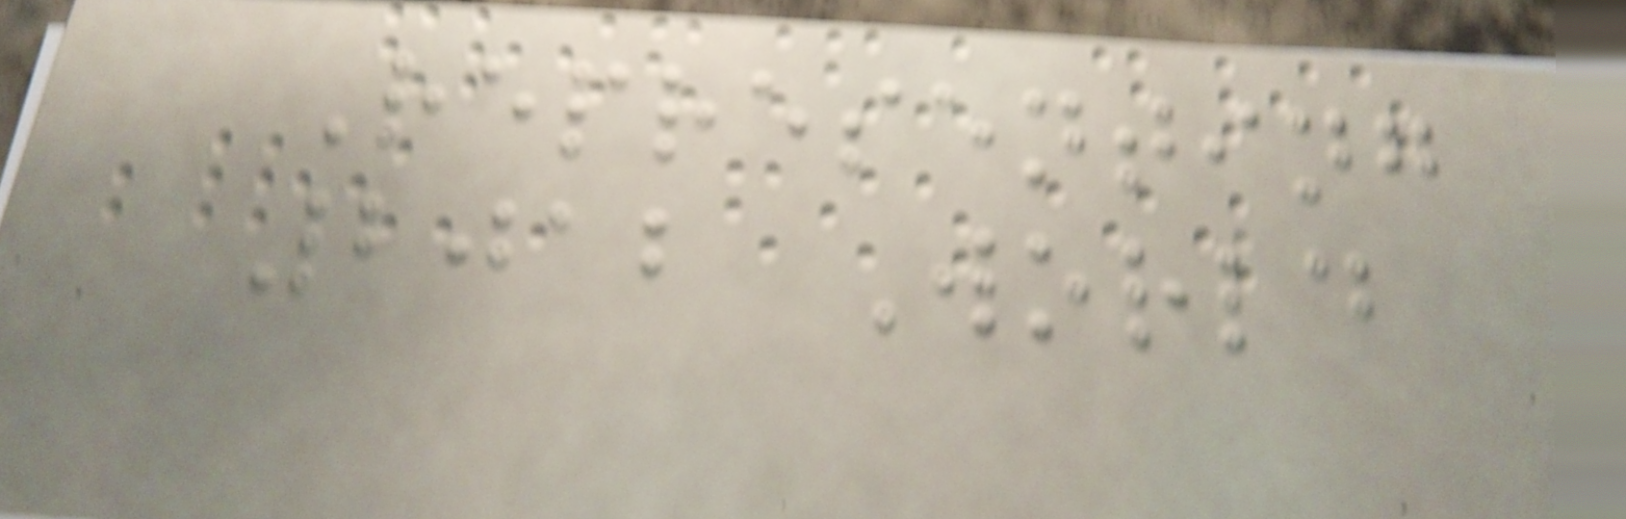Representing
2012 World
